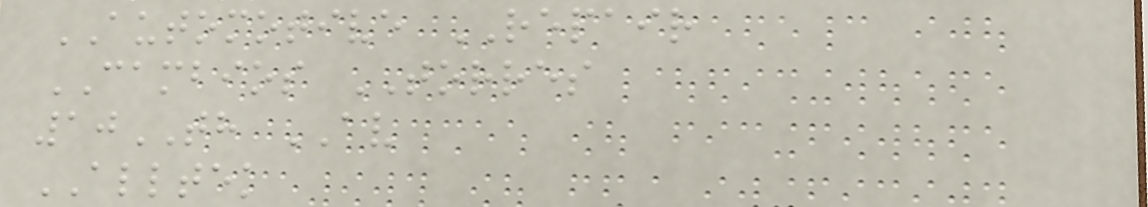AUTOMOTIVE REPAIR
CAMBIOS TORRES
10TH AV
ALLTEK
